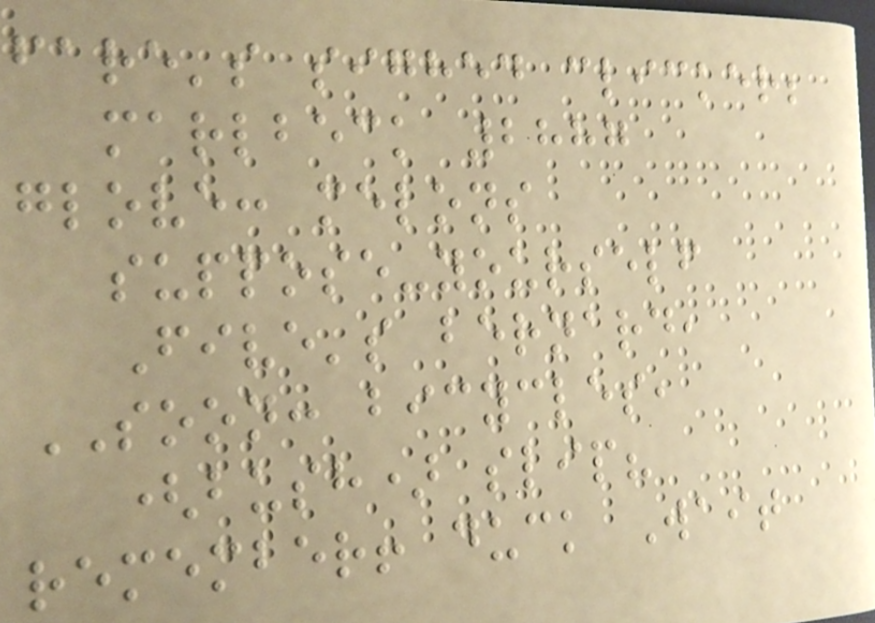fare's sighed clicker;
marlbeck 2887
glove: melons
suppose-yourself
Five's bernard,
SOON: bicycles,
(bush) slip?
remember! duck Wait
